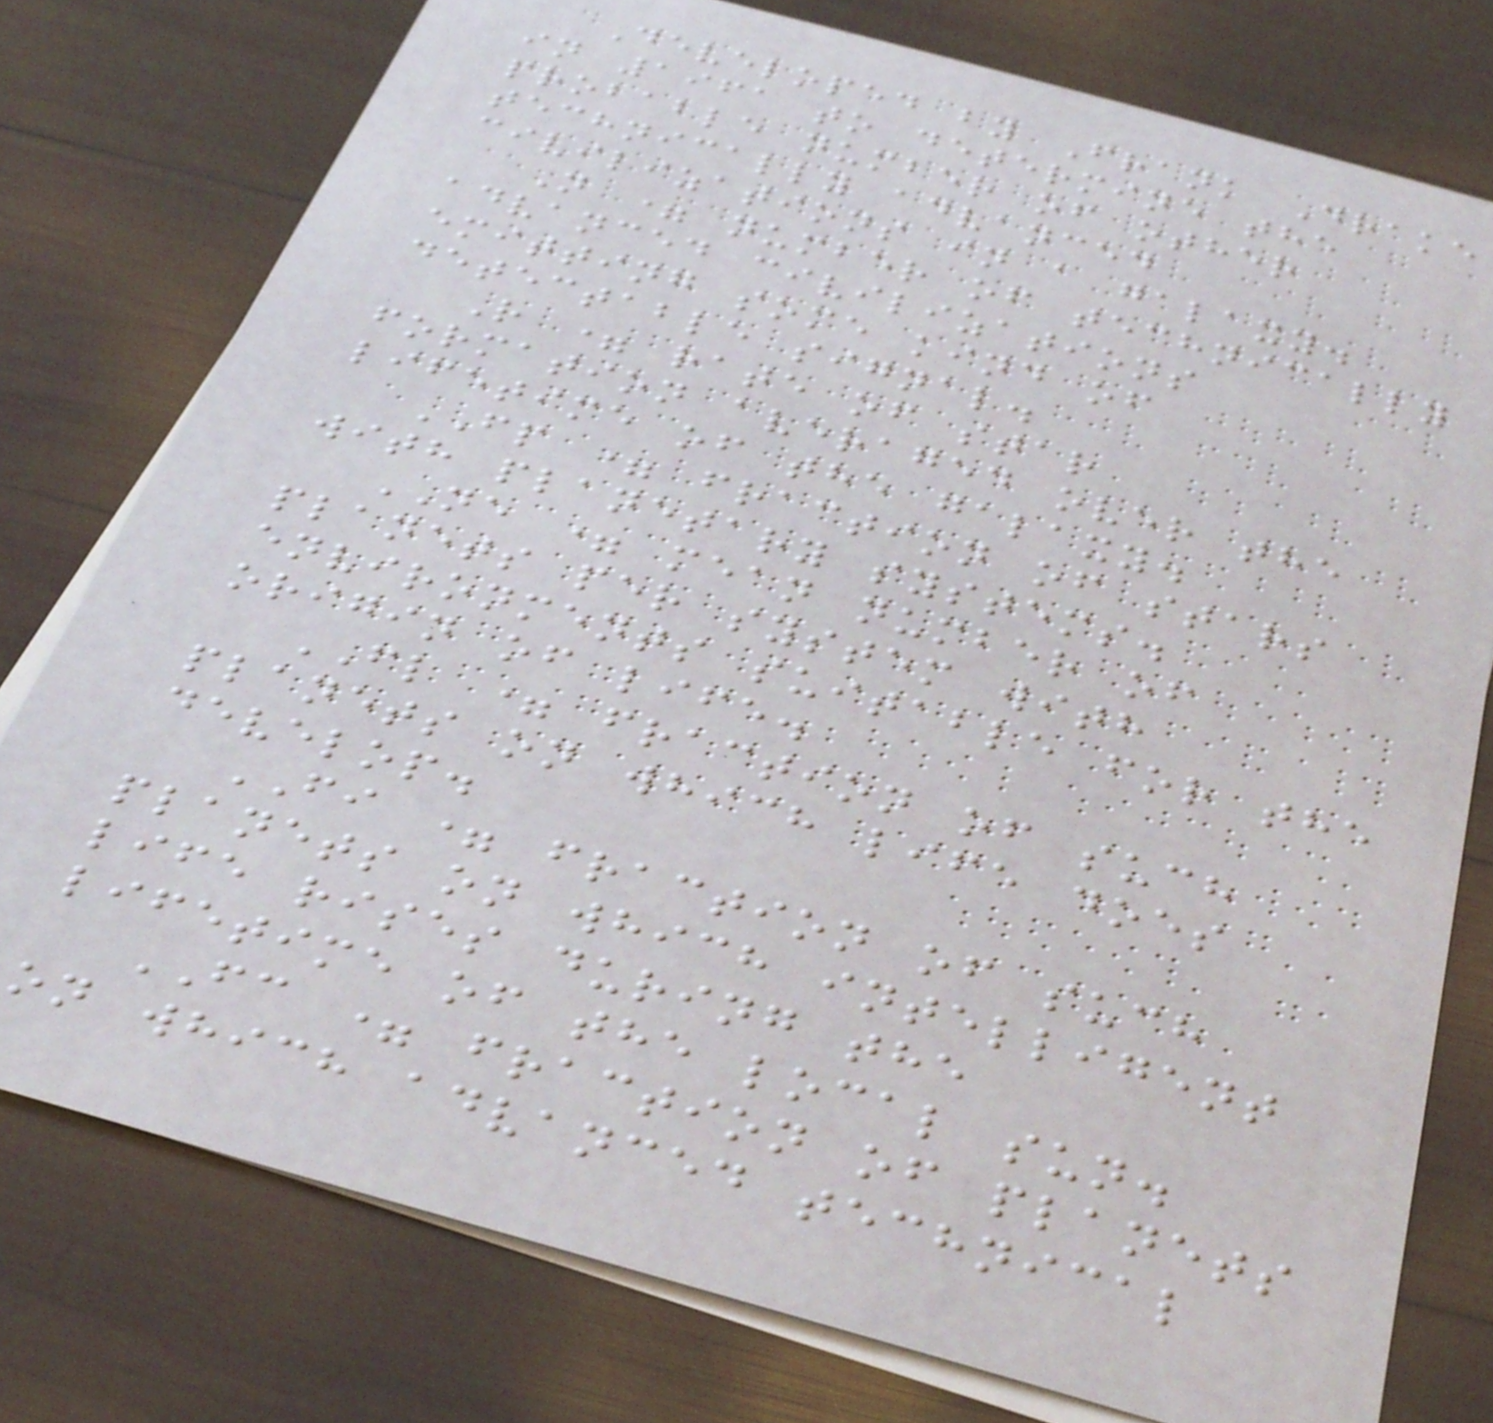Developed by Frank Drake
in 1961 to determine the
probable number of other
technically advanced
civilizations in a galaxy.
N = number of technically
advanced civilizations
emitting some kind of
detectable signal.
R = rate of star
formation averaged over the
lifetime of the galaxy.
FP = fraction of stars
with planetary systems.
NE = mean number of
planets per system with
environments suitable for the
origin of life.
FL = fraction of such
planets on which life does
develop.
FI = fraction of such
planets on which intelligent
life rises during the
lifetime of the local sun.
FC = fraction of planets
on which advanced technical
